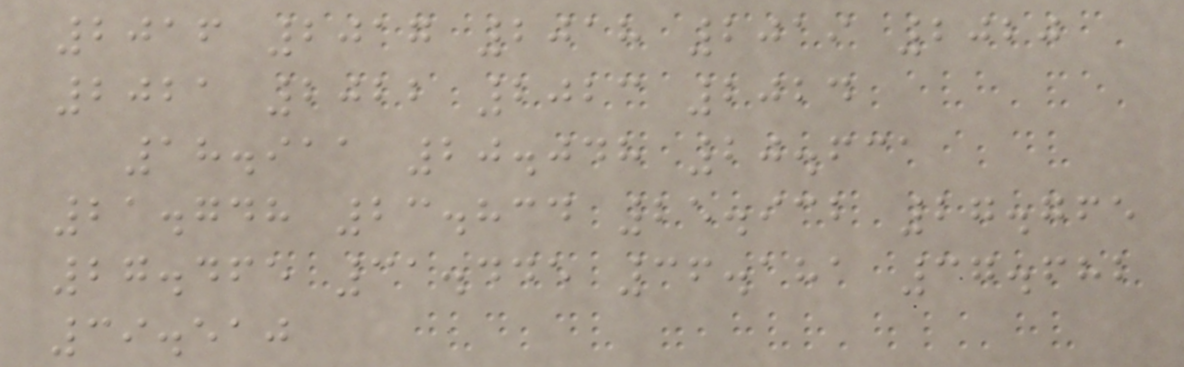2016 2017 2018 2019 2020
2021 2022 2023 2024
18.911 20.048 20.631
21.748 23.834 25.932 27.765
27.465 31.445 36.181 37.682
39.510
